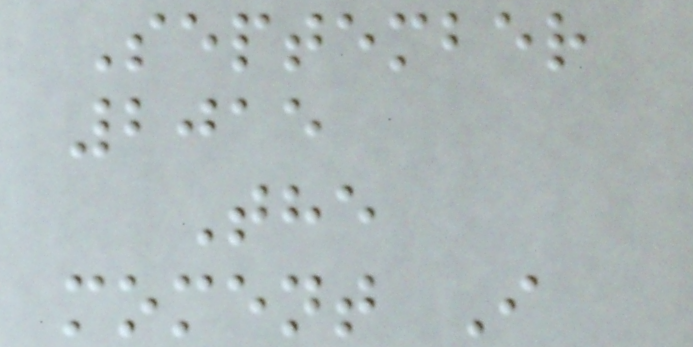September
2015
The
moment I
